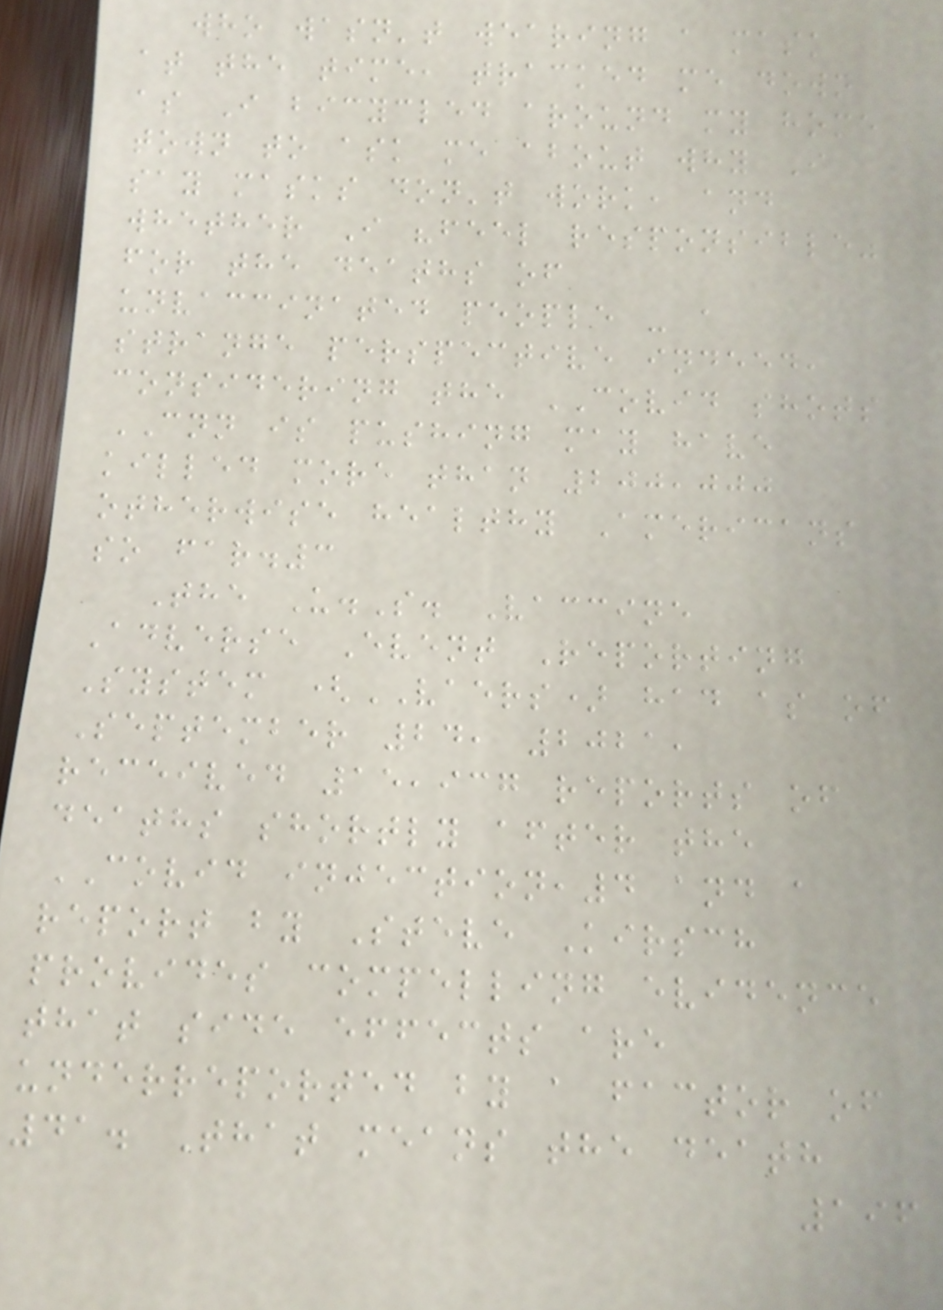who wasn't wearing a mask
at the time, tracked me down
as I bicycled around my home
town to ask me about why I
say masks don't work, and
whether I "feel responsible"
for the deaths of
unvaccinated people - a
strange perspective indeed,
considering the COVID shots
CNN is pushing may have
killed more than 200,000
otherwise healthy Americans
so far.3
The U.S. Vaccine
Adverse Event Reporting
System (VAERS) had as of
September 24, 2021,
received 15,937 reports of
deaths shortly after the
COVID injection,4 and a
report by Steve Kirsch
provides compelling evidence
that side effects are
underreported by a factor of
41. That means the death
196
